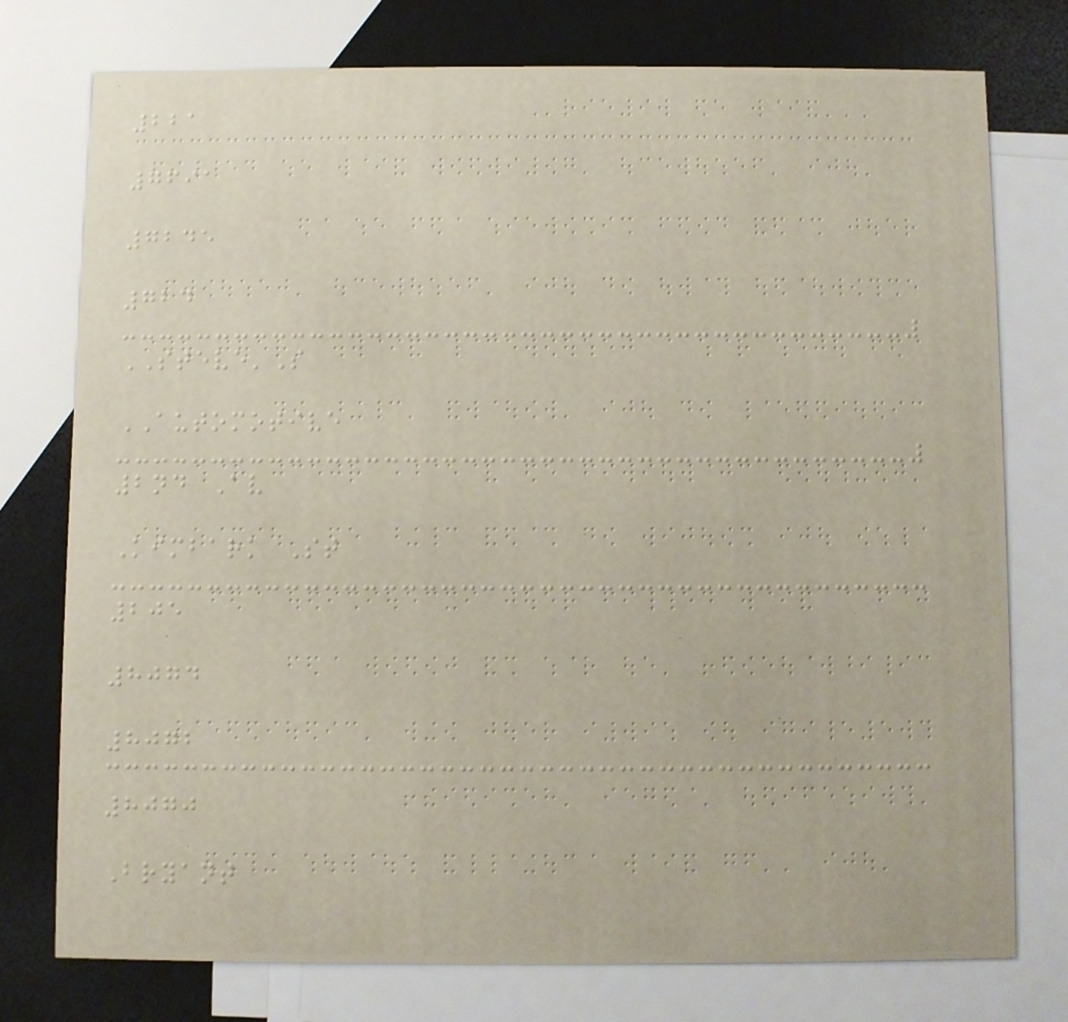221
7691
7245
724
STEVE'S
AUTOMOTIVE
2nd Av
Kimbark St
205
8074
8072
8070
Bryant
